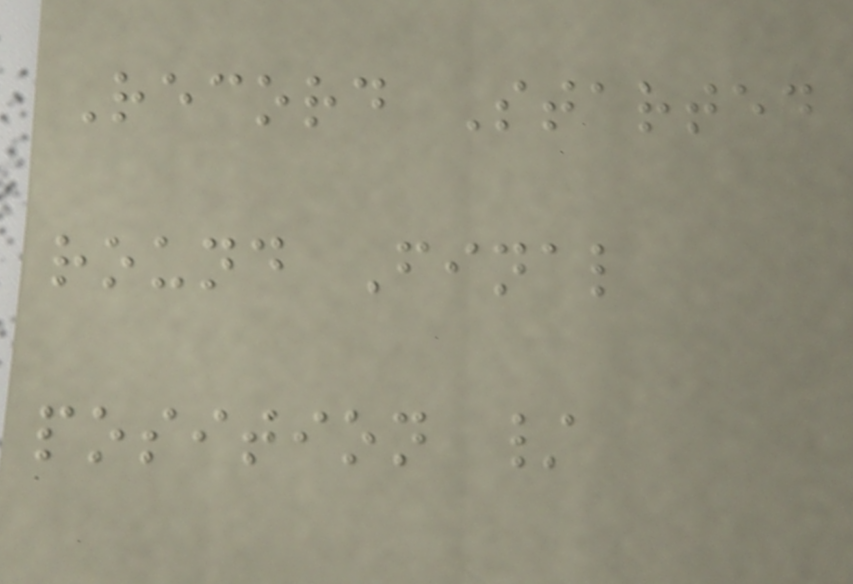Record Started
round Final
position /
